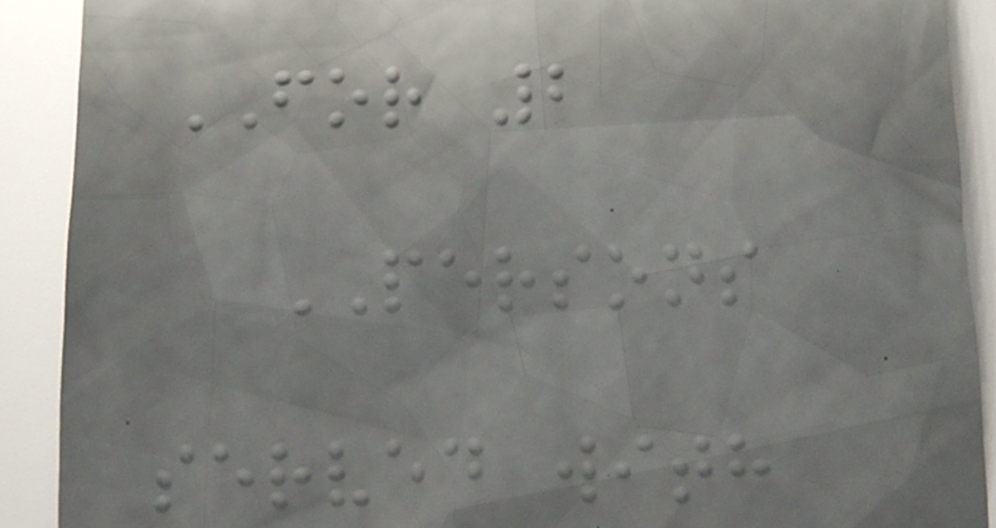FOR 2
PERSONS
served with
